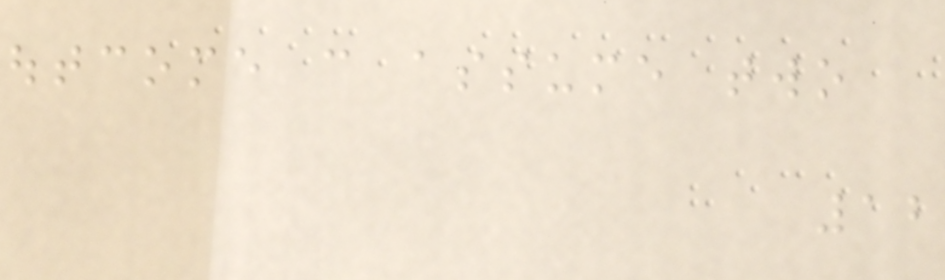outcome can assume two
12
